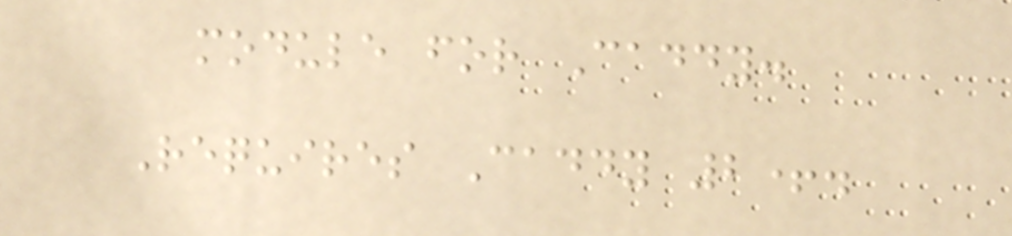module for Caddy.
Requires Caddy 2+.
